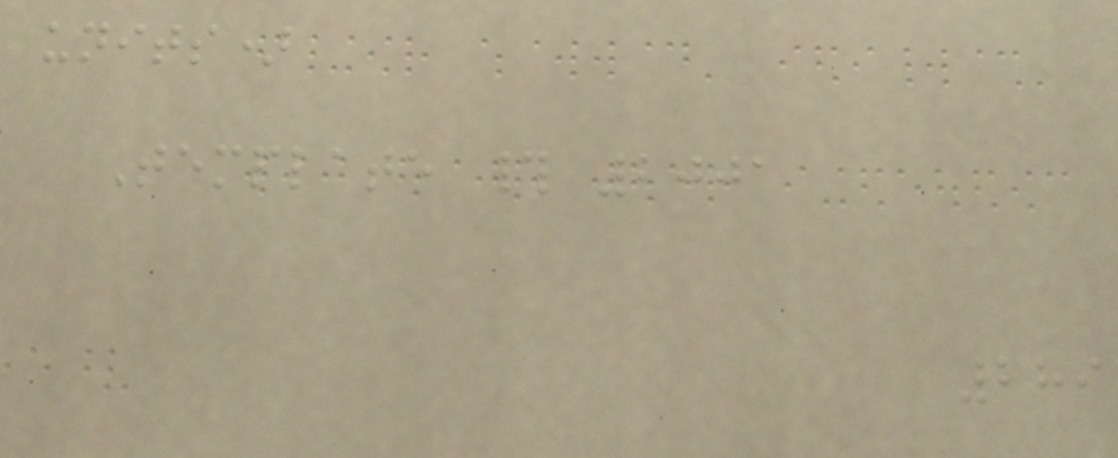units)
Template # 2001
289
